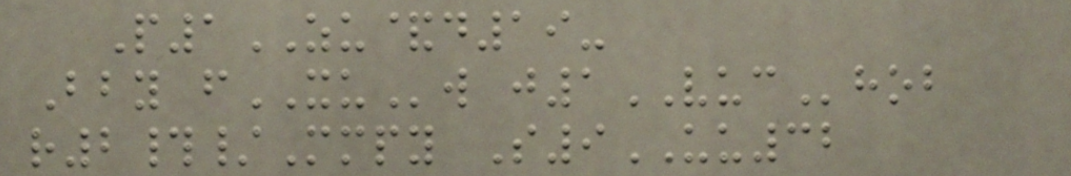P1ZU&d19-
Bby fXUw j1VUChob
r2#/Mmpy S9UU32
